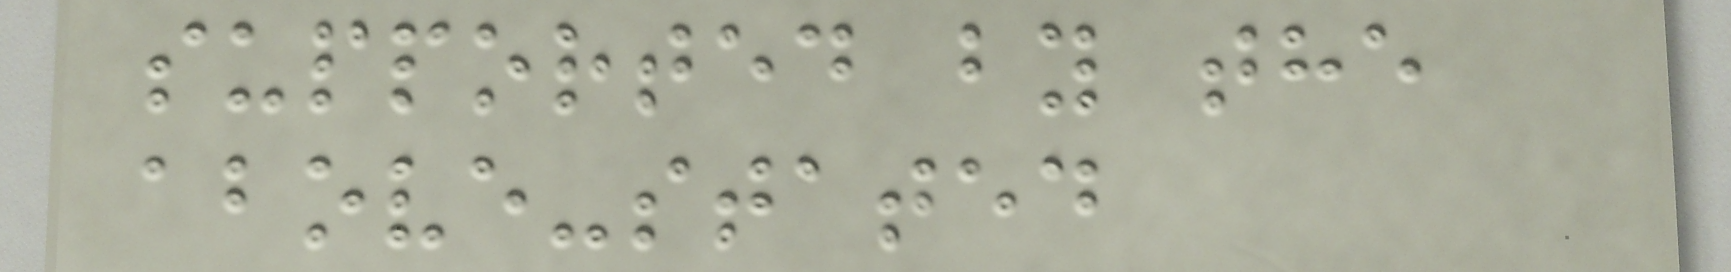supported by the
above-stated
